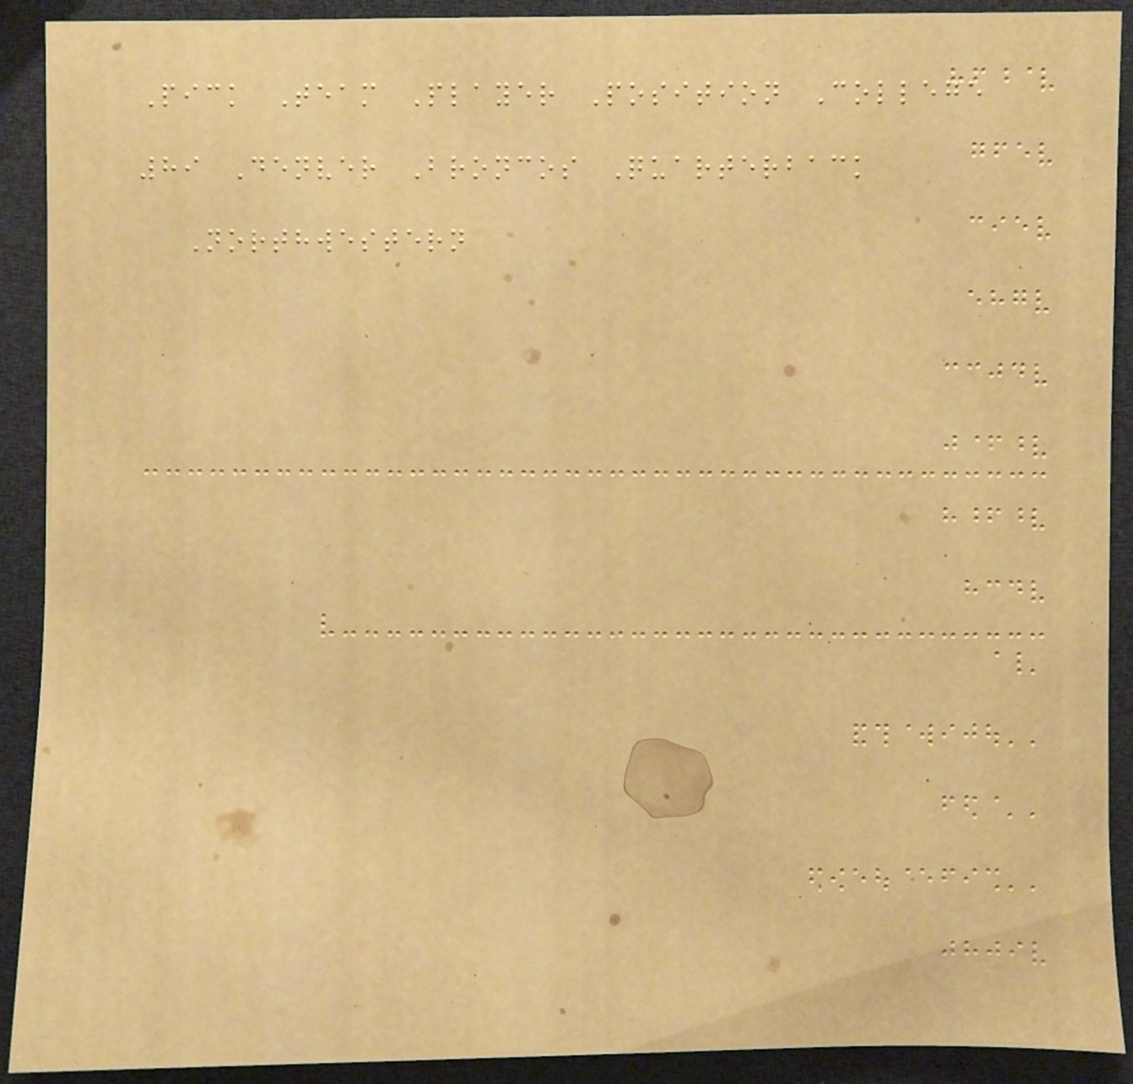Pick Team Player Position College
89 Denver Broncos Quarterback
Northwestern
